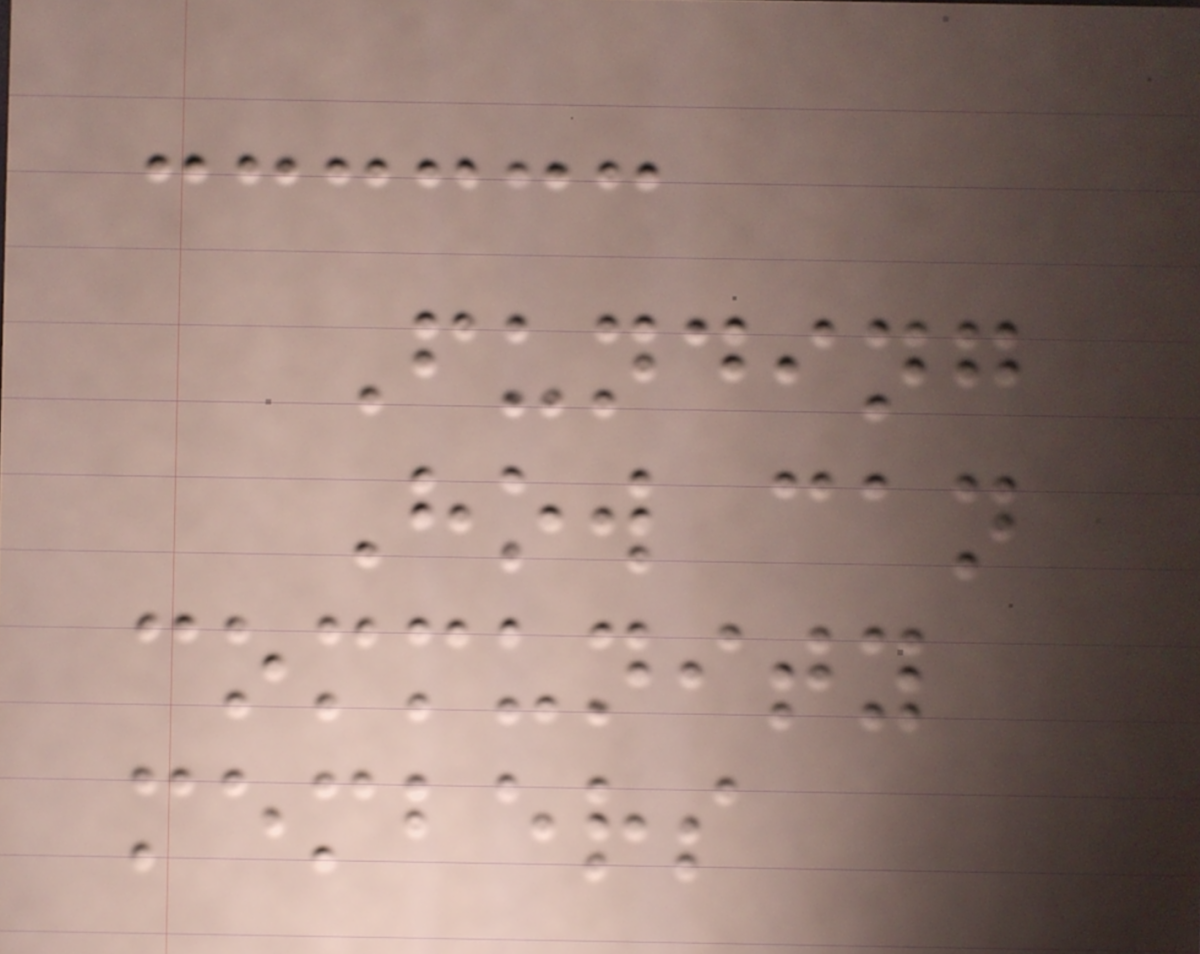Funding
How can
community
members
